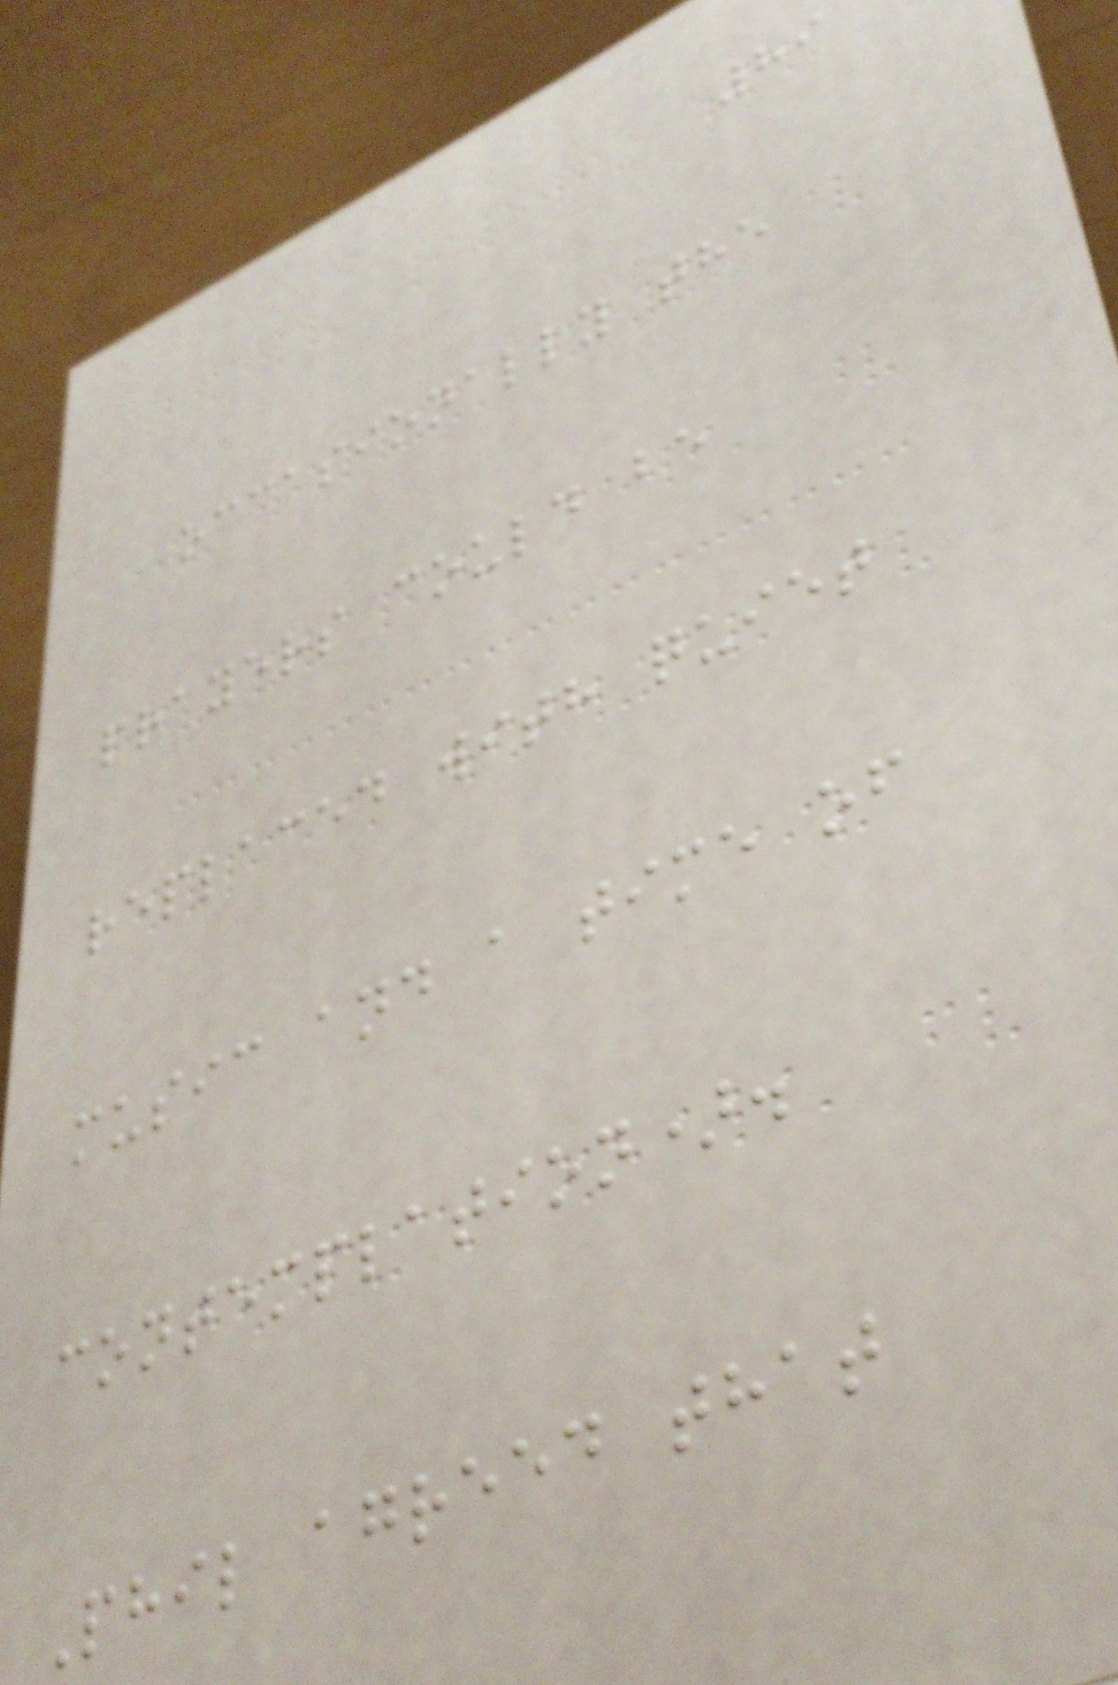89
occasionally the
prayers could be
replaced with quiet
music and a time of
contemplation).
Phil agreed that
